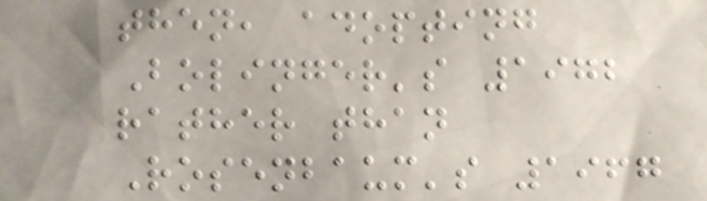then, adopting
Bolinger's 1972
rather than
Rosenbaum's 1967
